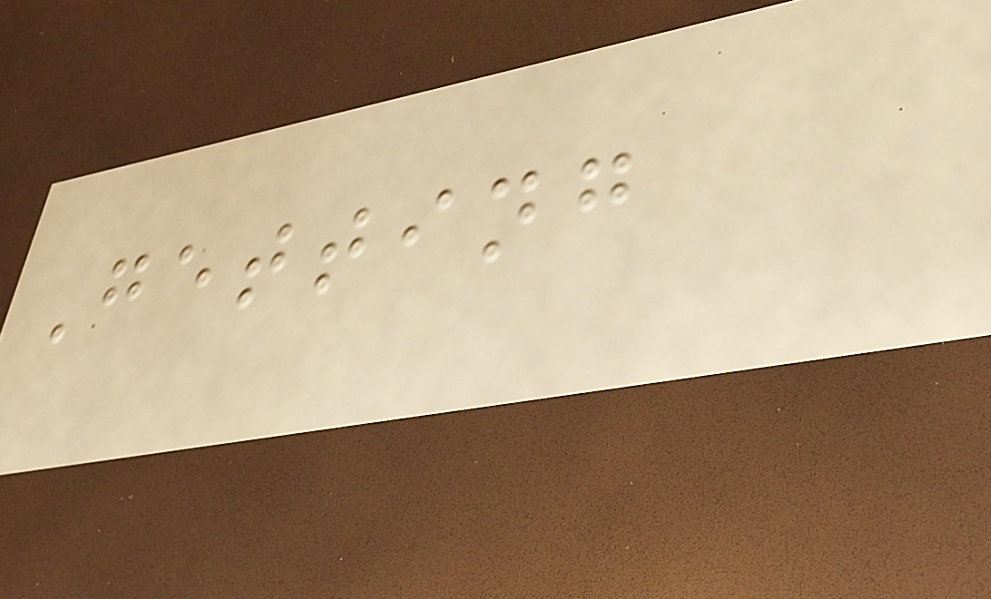Getting
